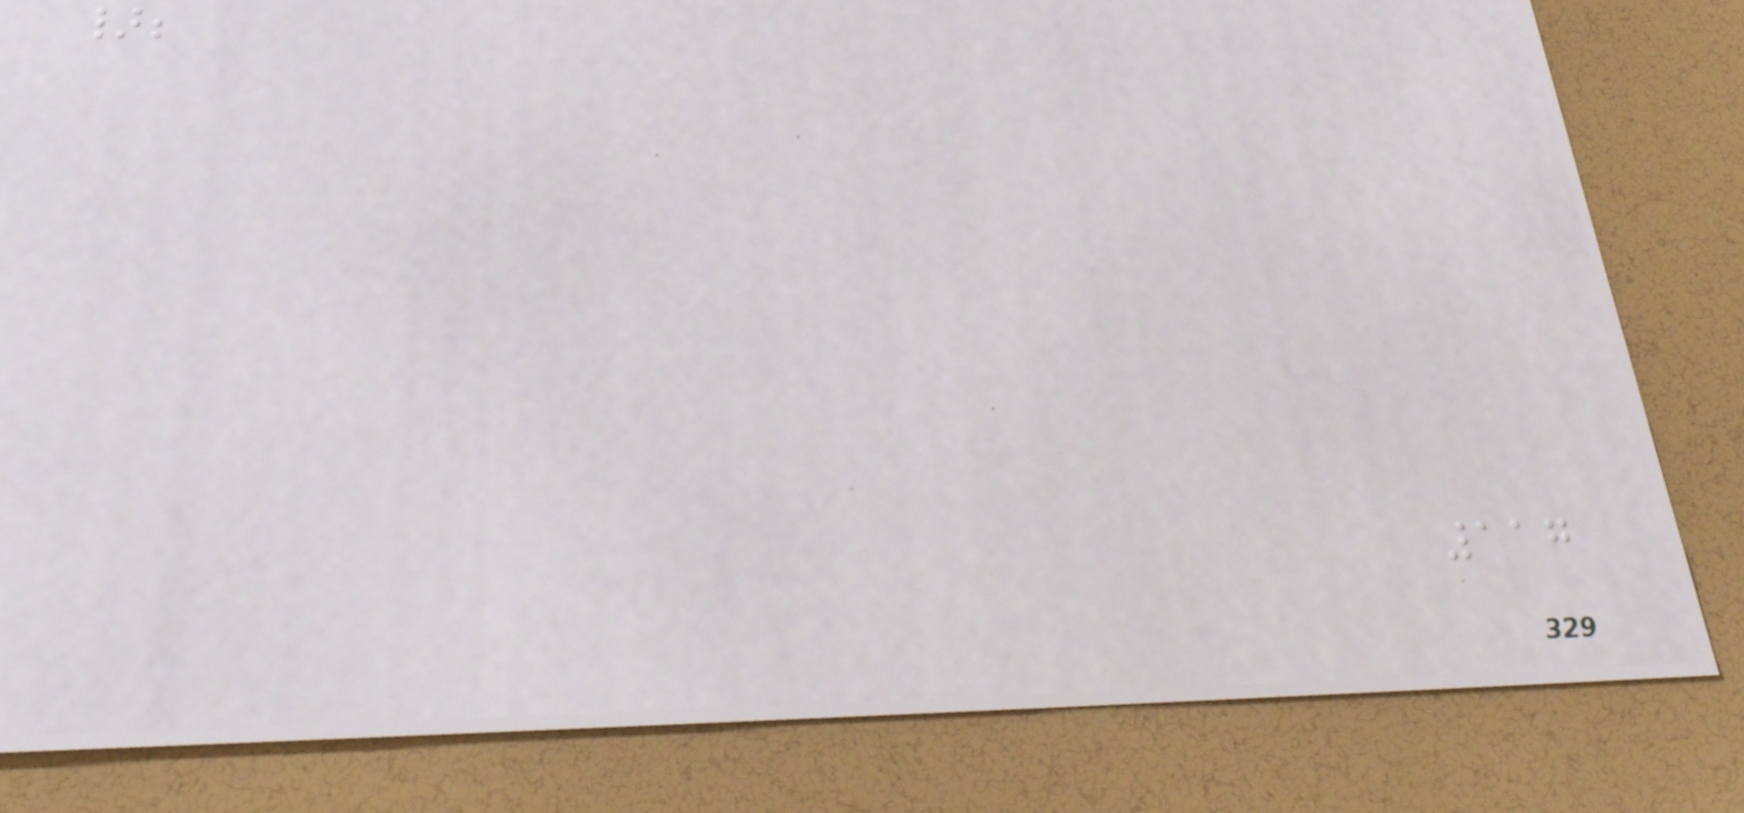};
117
